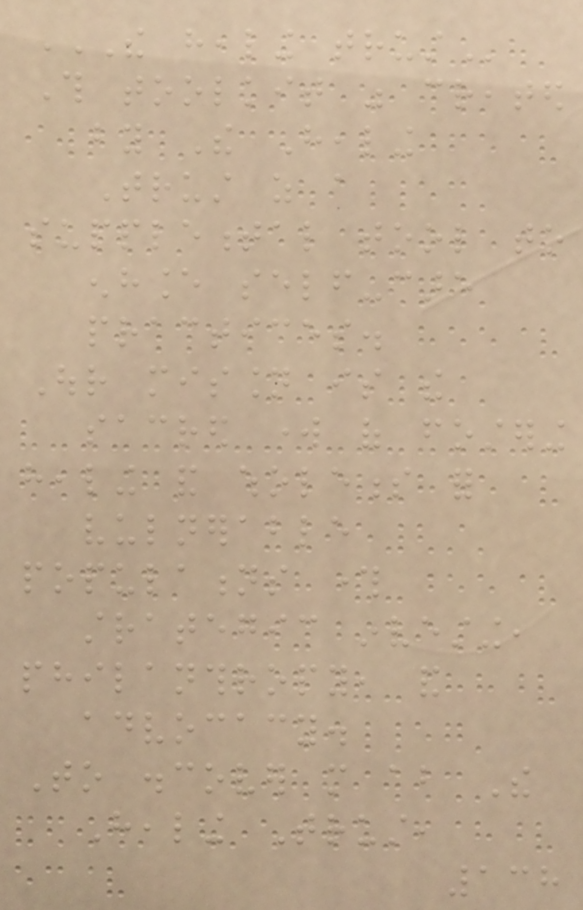THE HEALING TRUST
This toolkit was created
by The Healing
Trust as a
supplemental tool to
enhance self-care
practices.
Our mission is the
sacred work of fostering
healing and wholeness for
vulnerable
populations through
strategic investing,
philanthropy, and
advocacy.
To discover more about The
Healing Trust,
138
